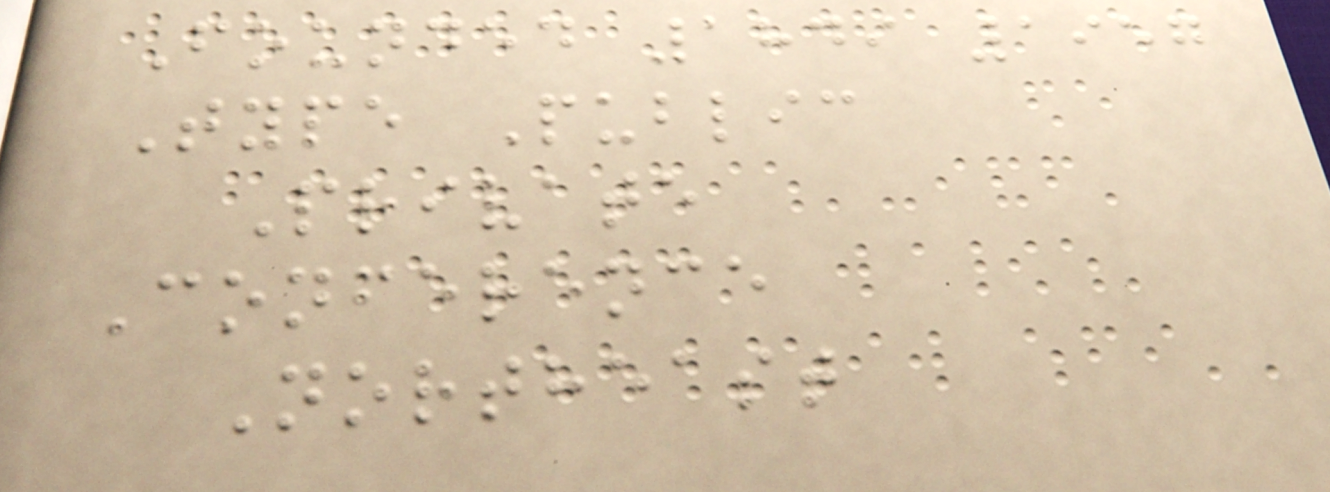Founded 1849 1957
Type Public
Private
Conference
Northeast
